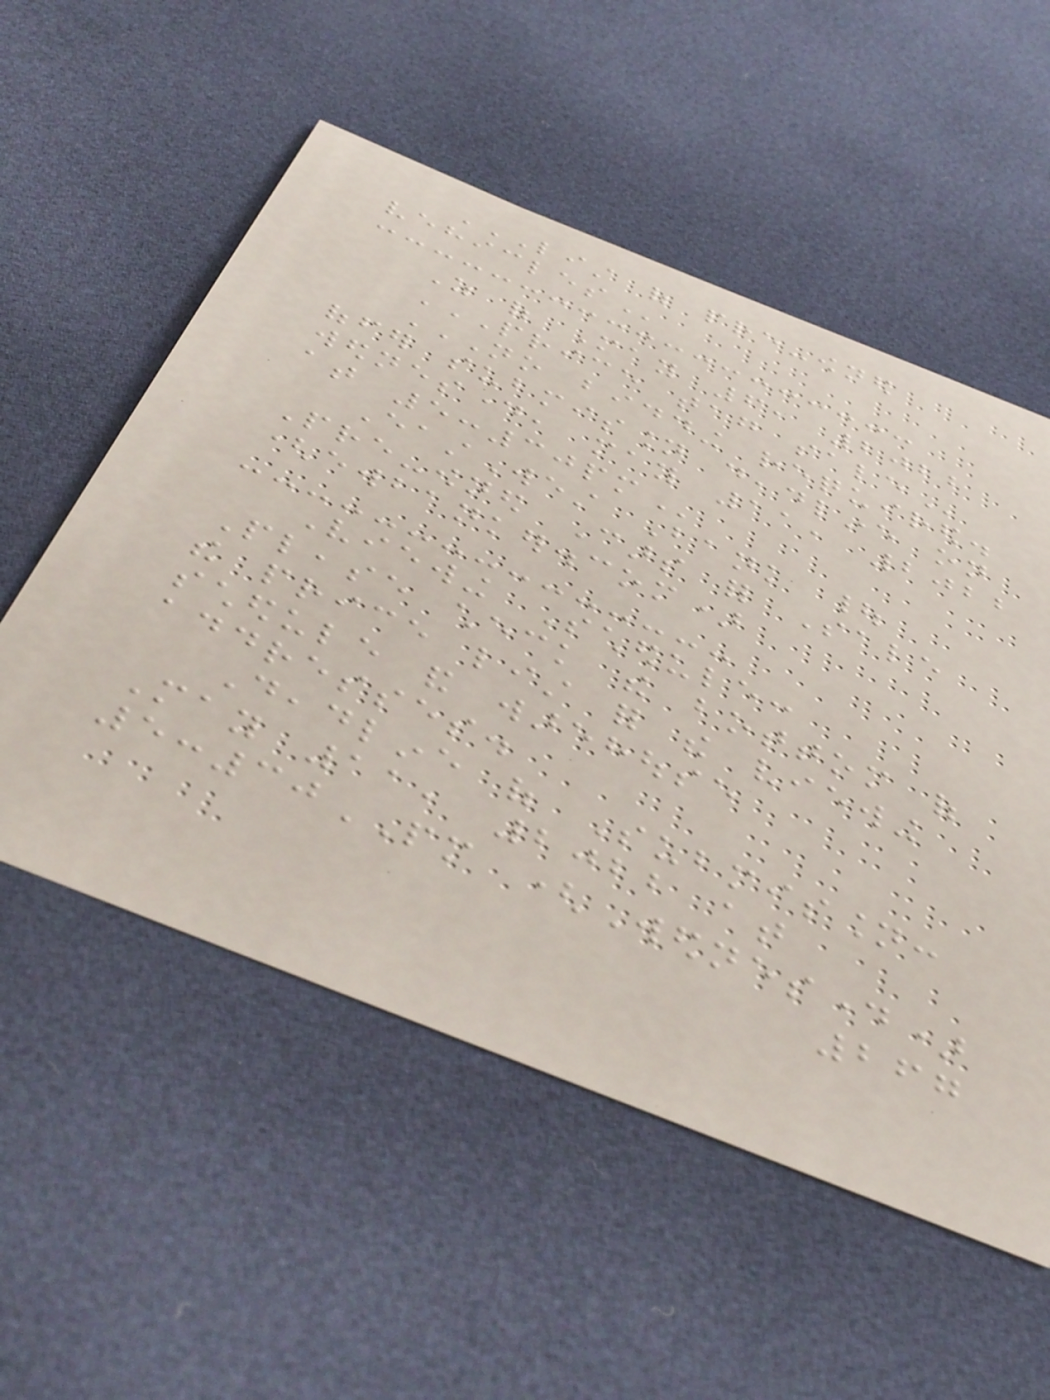LIST OF PRE-OWNED
VEHICLES
As of May 6, 2022
PRICE TAG SALE
NO BIDDING REQUIRED.
OFFER SUBMISSION DEADLINE ON
WEDNESDAY, MAY 11, 2022
AT 5:30PM
EastWest Bank |
Pre-owned Cars for Sale
(ewbanker.com)
Viewing Schedule:
Please check the bottom of
the price list for the viewing
schedule and warehouse
addresses.
Deadline of Submission:
May 11, 2022 at
5:30PM (Wednesday)
267
